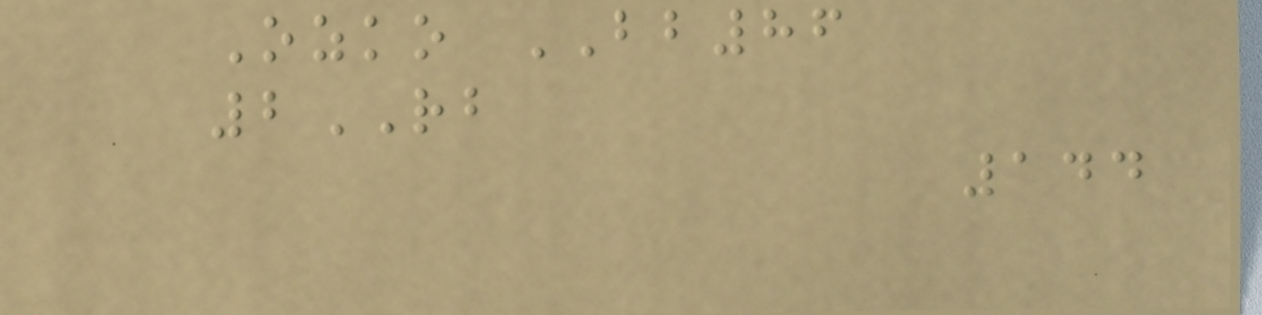Ozko BB86
2RB
144
